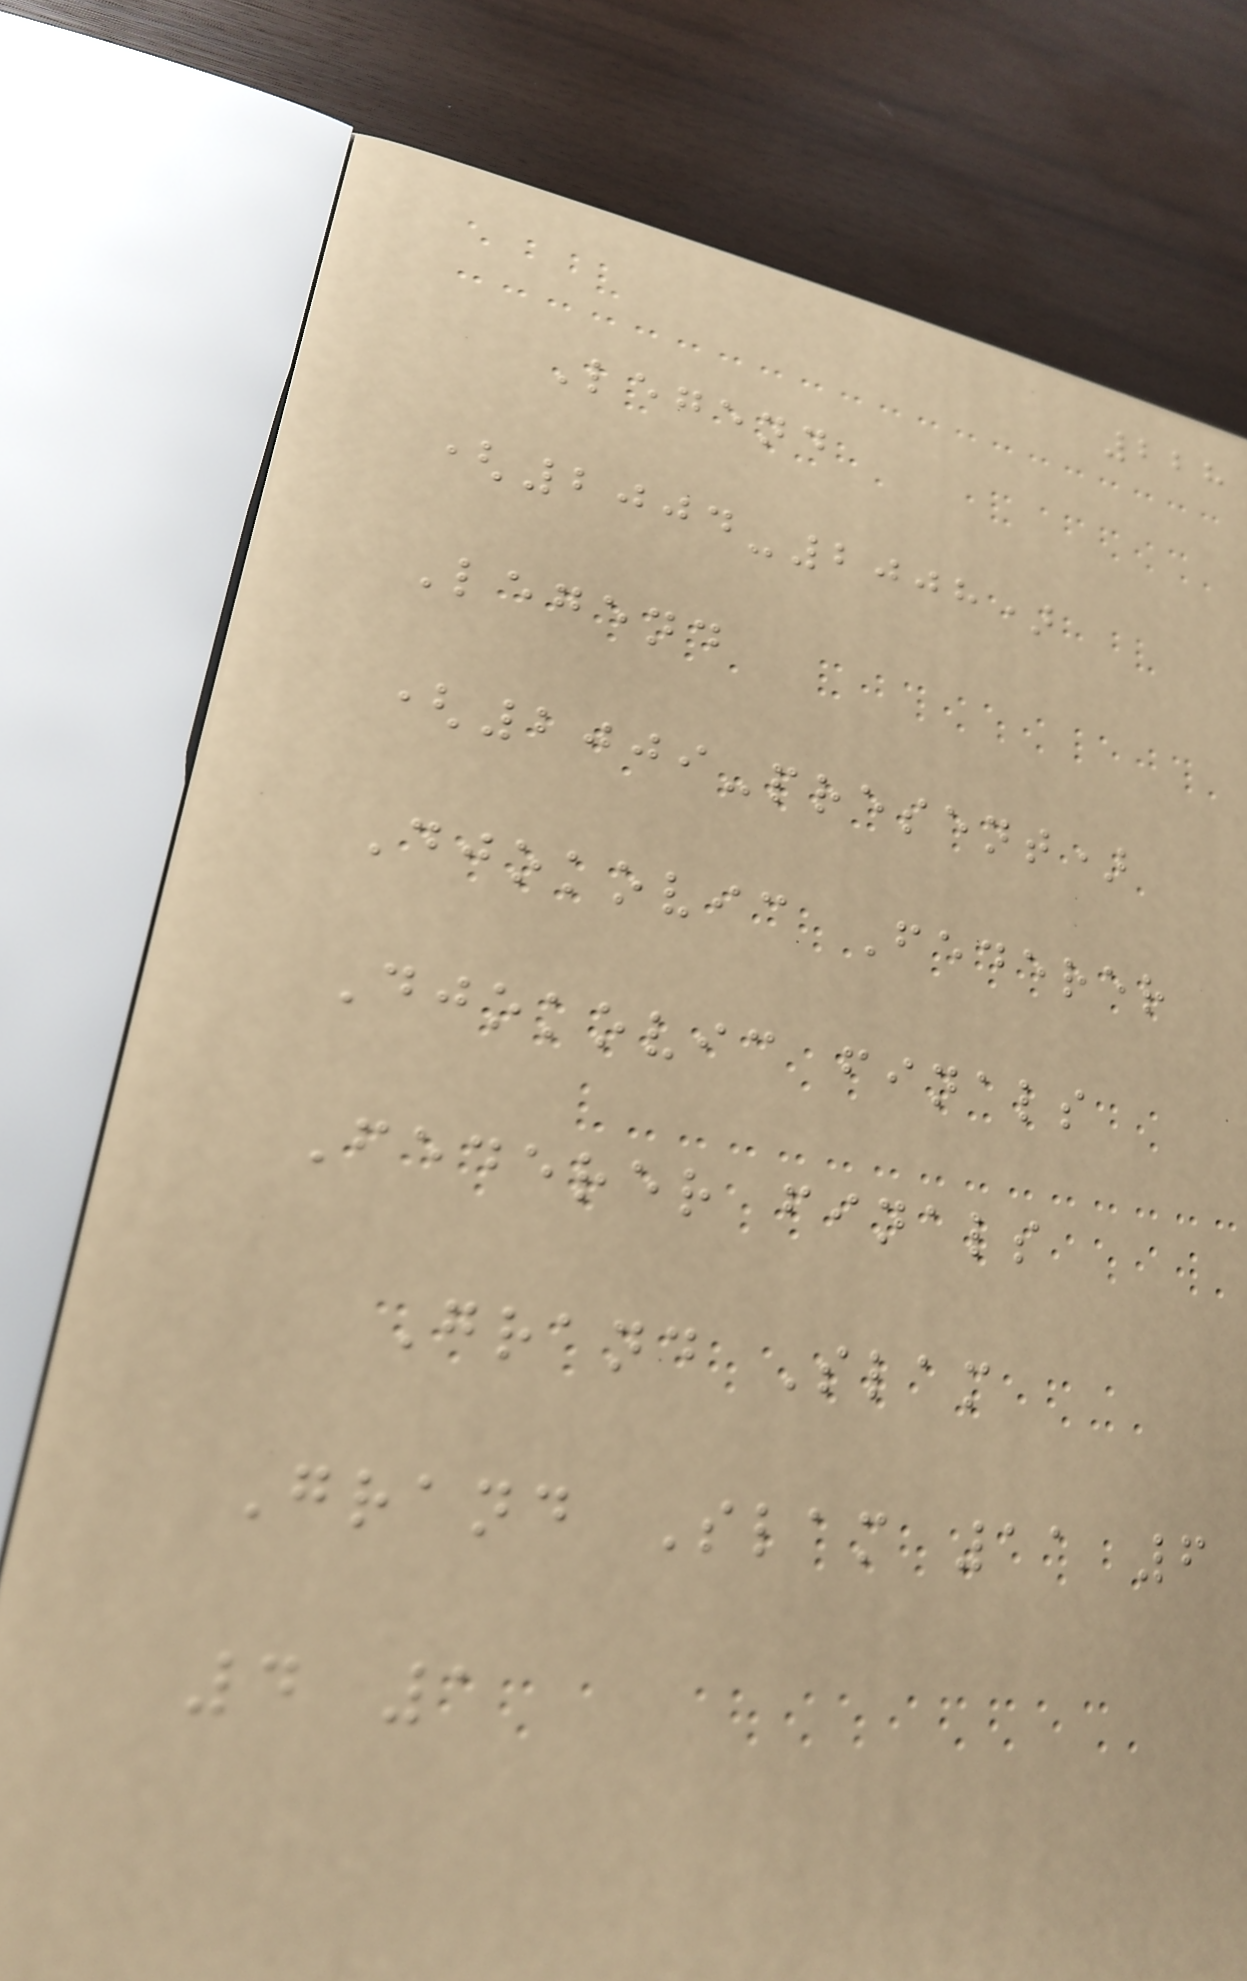228
Legend
(2004-2008)
Legend
(2009-present)
Djokovic Federer
Djokovic finals
Federer finals
Grand Slam
Grand Slam 11 6
4 1
